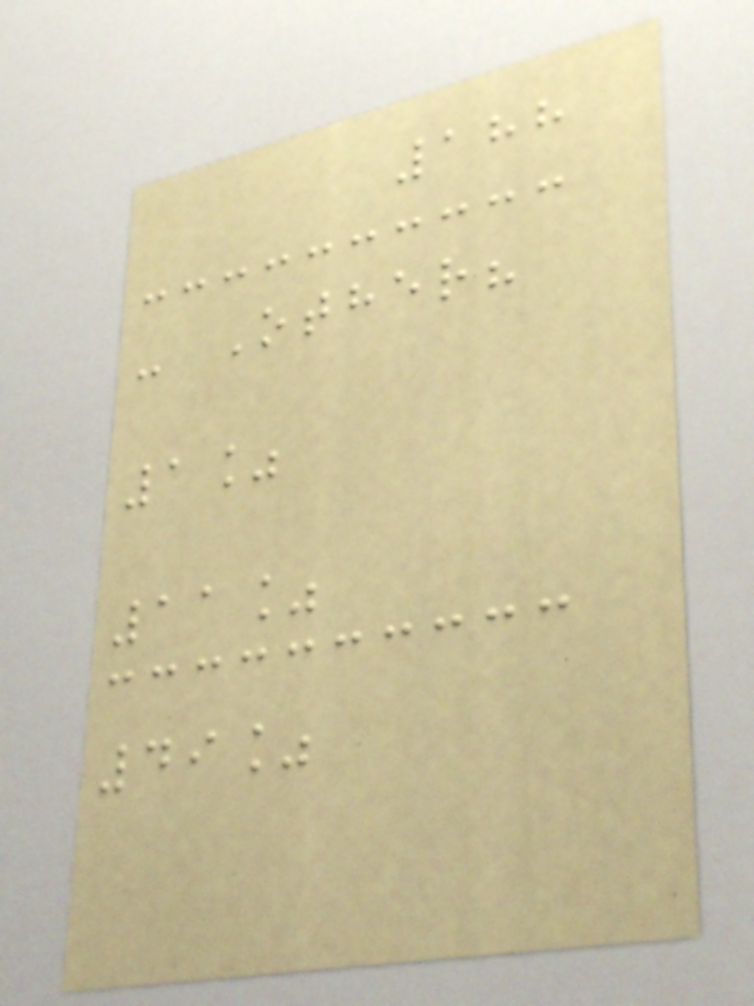188
- Other?
1%
11%
49%
